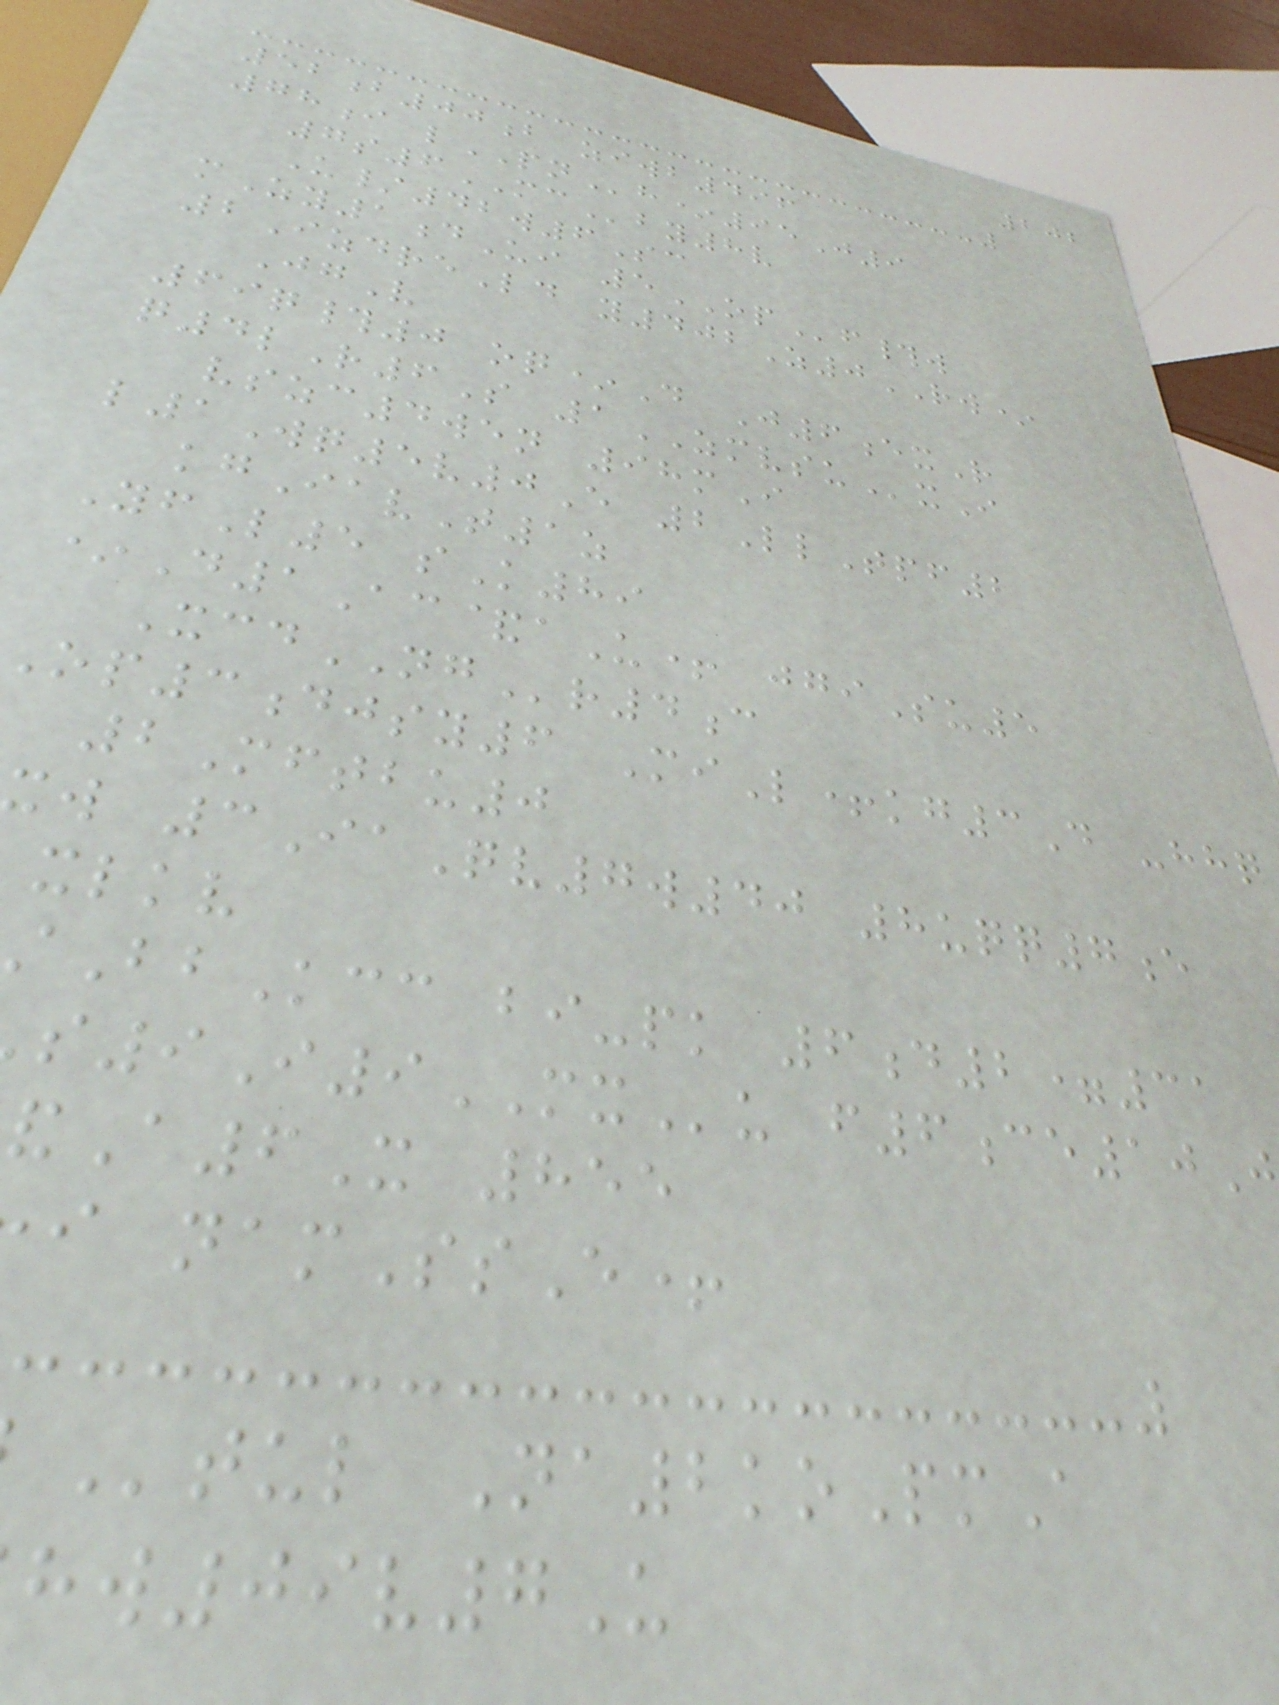202
52b00b ziwb496
78i lPNh*95J9
7s6MCby8v
U/42w6Sc
mZy1dUi 5OPf#w
2IzdreLd y402Z0RW*
JgV
69q#0 oq*D J6exR
q4lR6S 1ZMVSUxI
vszc4wen 98mI
l1Wq5v0E 2LlTpf2
kgIavT1z
YfL5 sK89
*D1Ac&aU+ jgiSu5
XcdNGr4c
op3djsy6 MiL+kg3D -hhq
2Mftbu0
w 3IaQv7w40 8uqq7e
xlkv
BbKcc bi-pk 6d2=31
9I9MXu f6ce10J
A6X 855
i namSsE+
tul Na2koPmA
hw09v7U
